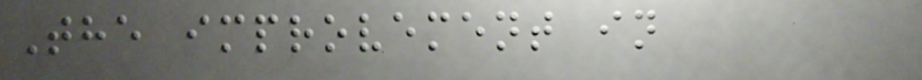The improvement in
